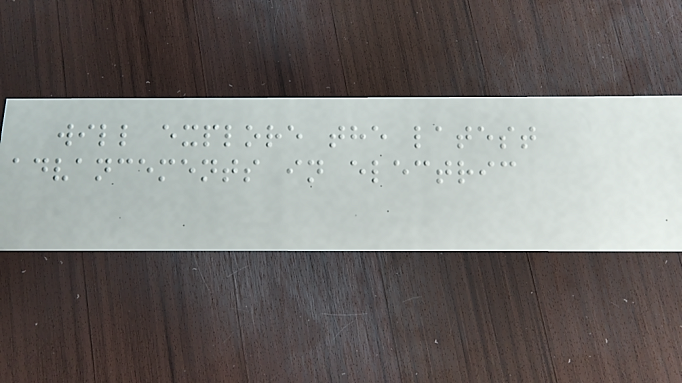will explore the latest
advancements in electric
